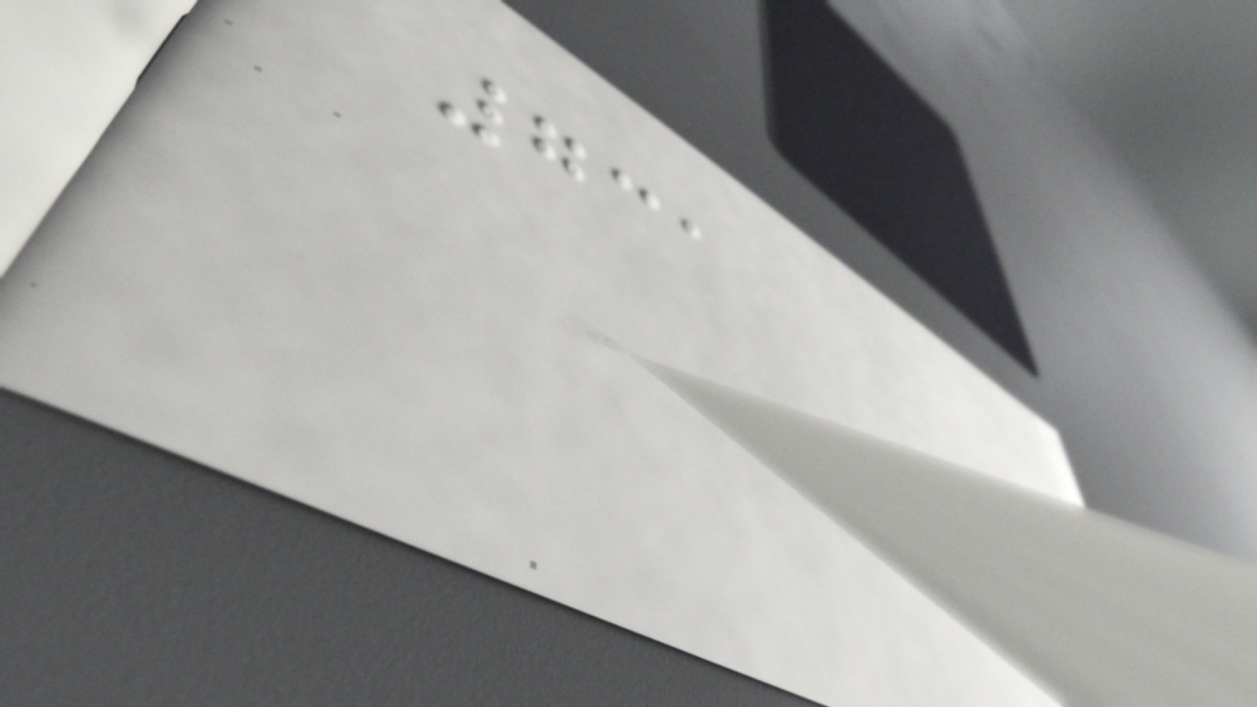731
